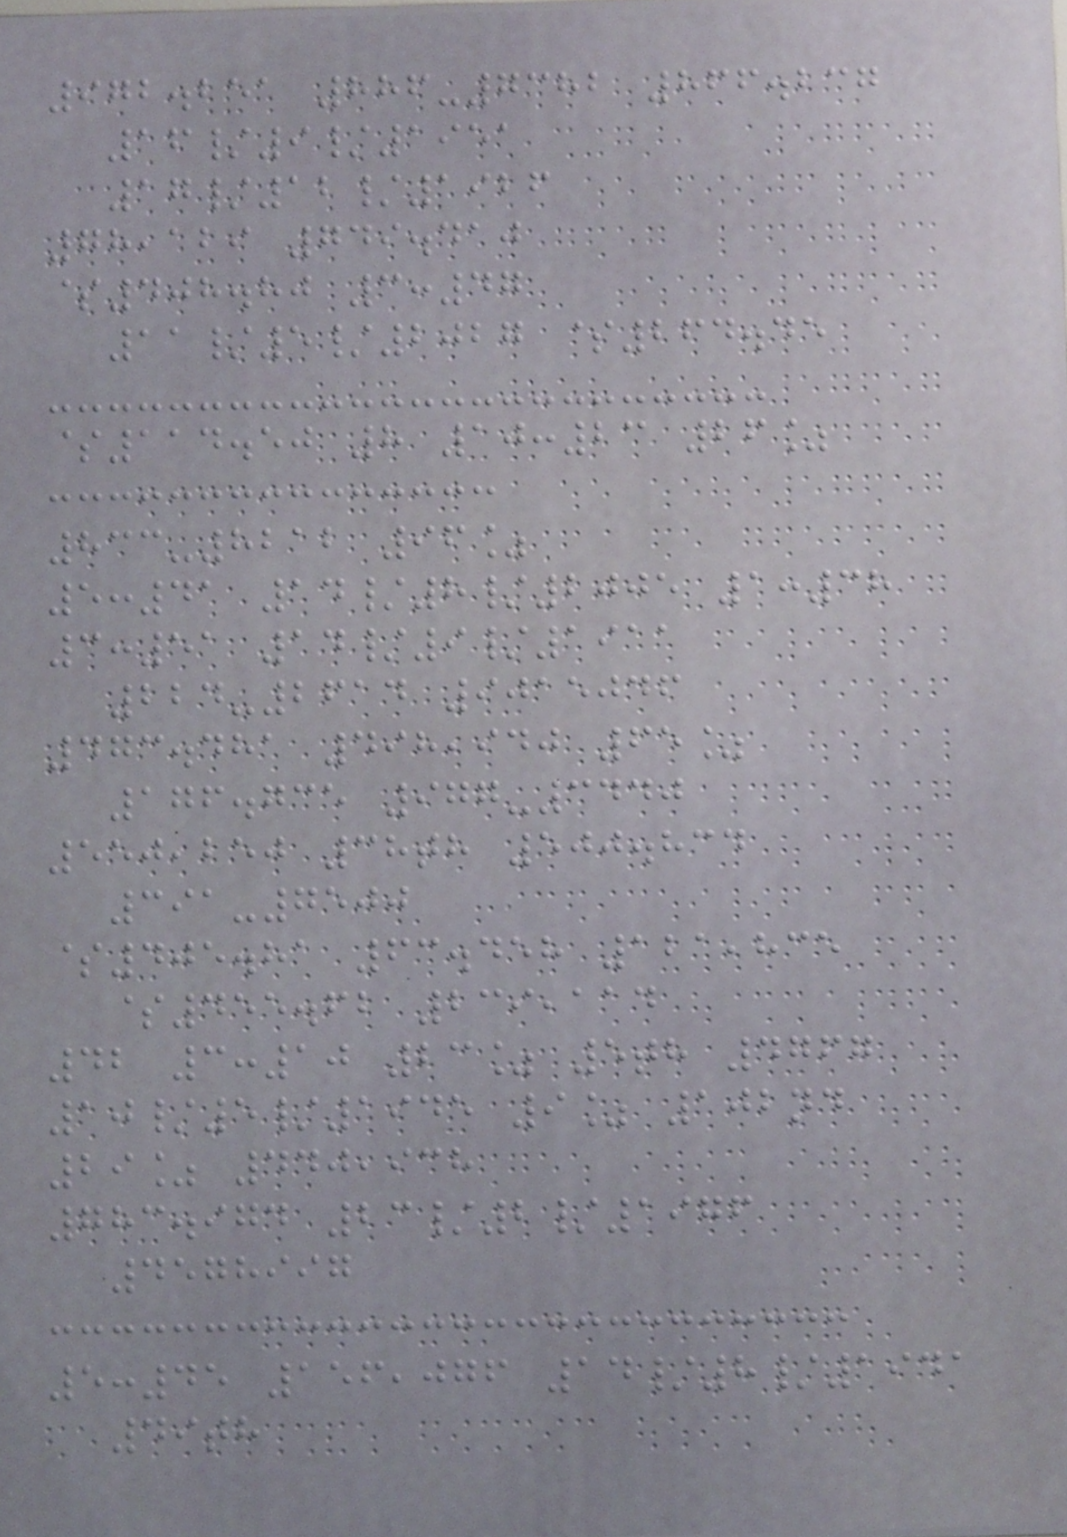972.251 886-7382 866.237
16/9/1951
17/12/1926
78,129 749.410
$408.80 3:47
11/5/2027 $264.45
$114.50 8 10:23 26%
833-8212 96%
5:41 14/8/2005 1:38
3:51 14/9/1911
224-2614 9015046
473.481 498,940 65%
176.735 977-3440
550,250 38th 500.834
391-7500
$405.81 63.458 121,835
$455.62 239,114
42 3:10 23% 5th 4767
10/5/1945 9% 102nd
29% 440,938
783.974 23/2/1976
4578997
5:45 156,076 14/8/1941
49th
